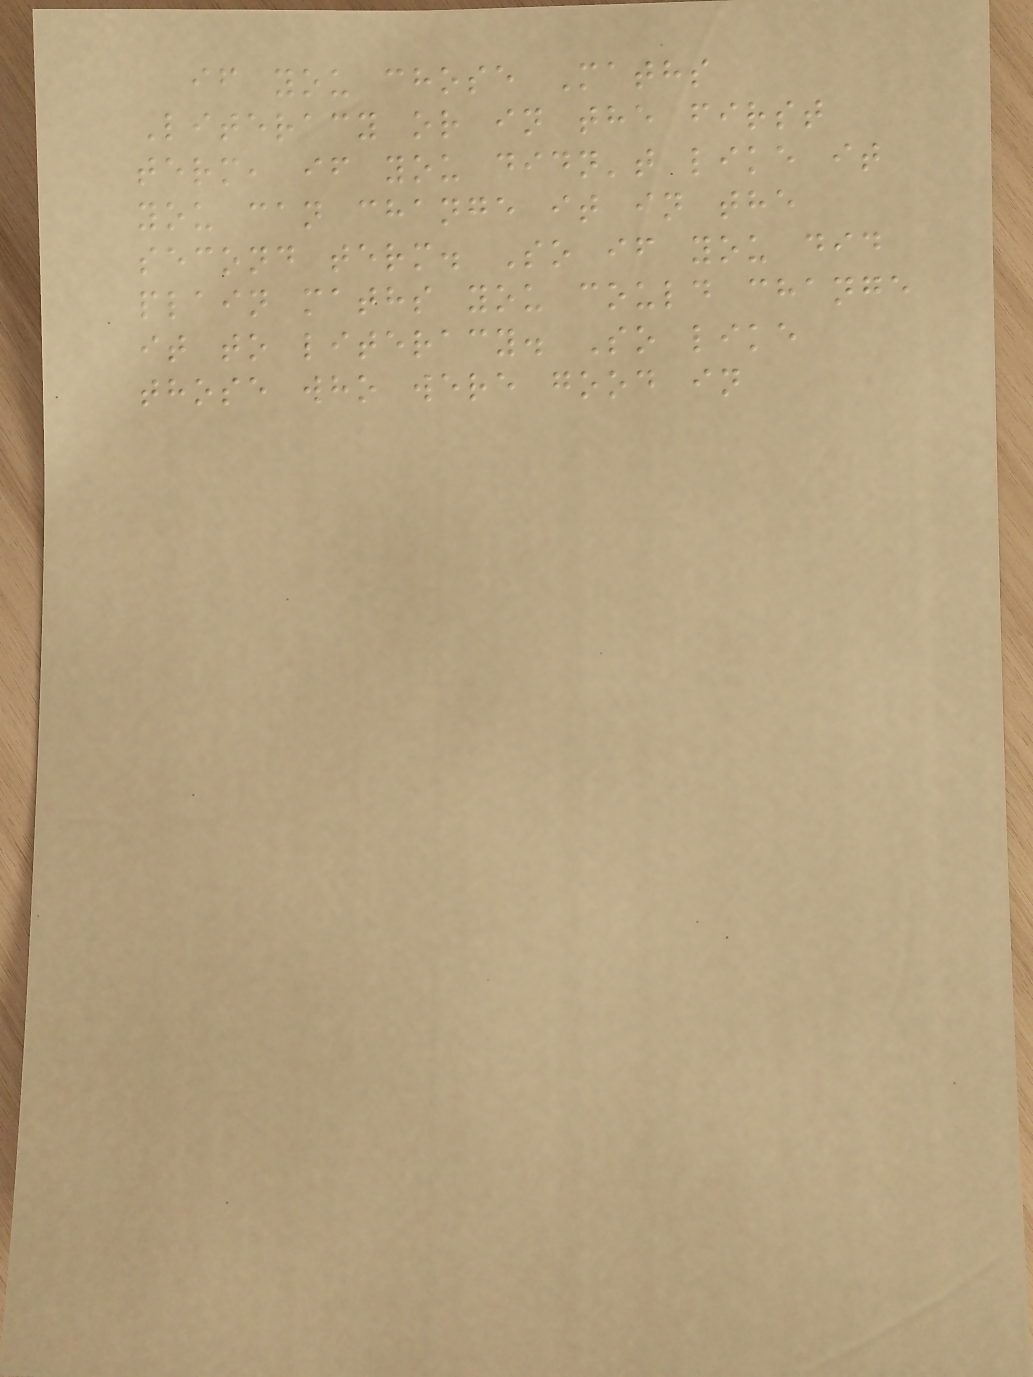if you chose Maths
Literacy or in the first
term, if you didn't like it
you can change it in the
second term. So if you did
plain maths you could change
it to literacy. So like
those who were good in
